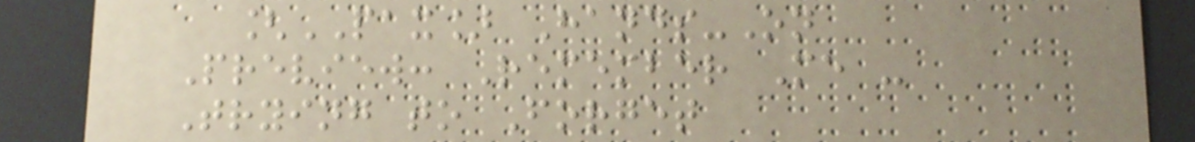[PAX] Hands-On
Preview: Remember Me -
Trying to Forget
